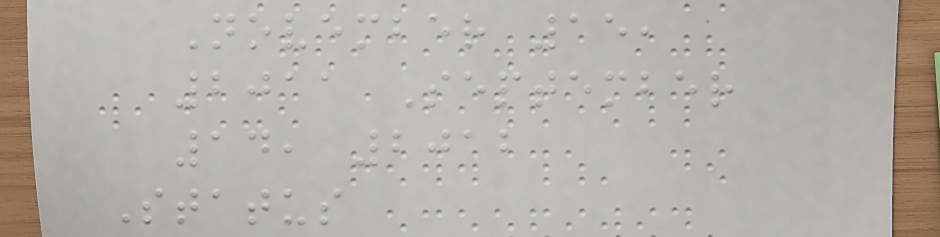November 15,
2011 September
14, 2012
Status
